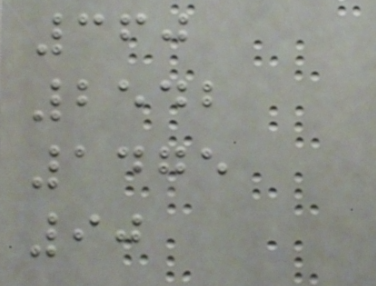360
2542
1475
90
